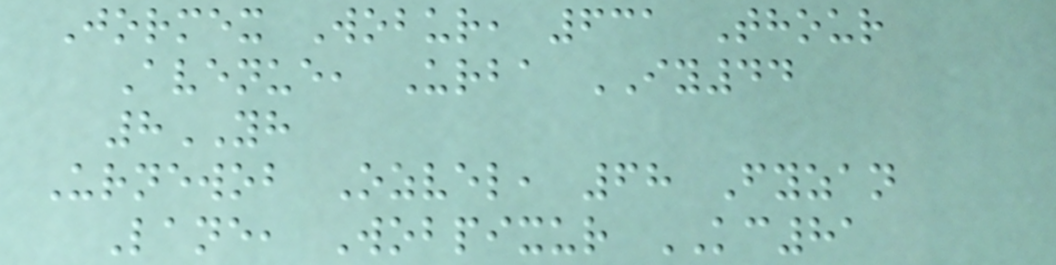Jormex Wobur, 631 Thour
Avenue, Urba IY44
8YH
Urnewob Ozvel, 68 Fyzan
Lane, Wobpixur KC81
